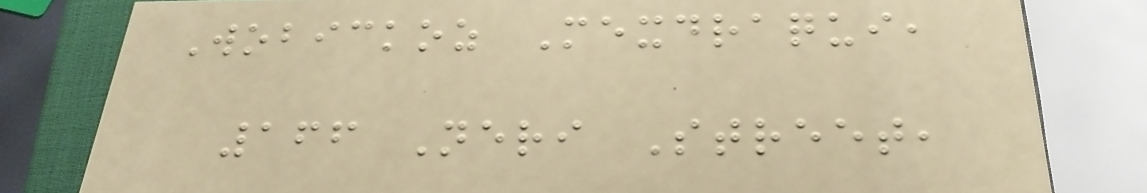Wobickoz Mexdraqui,
166 Neri Street,
